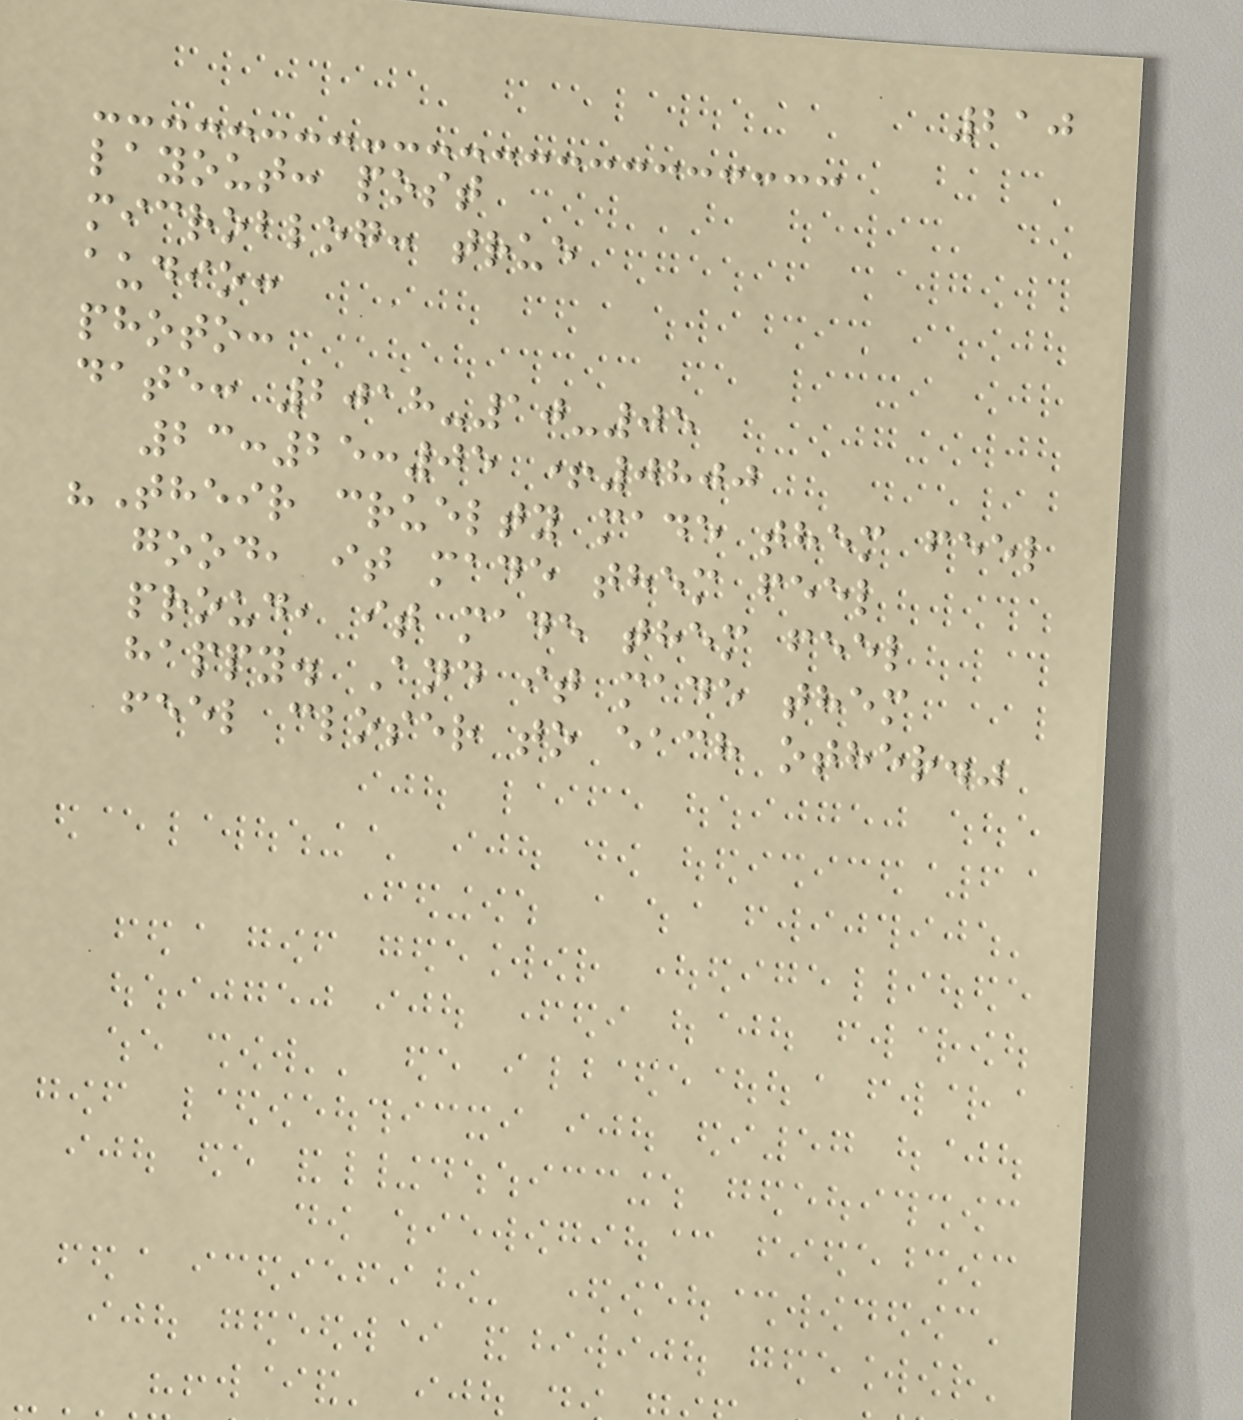210
layout: post
microblog: true
audio:
photo:
date: 2018-10-05
23:25:05 +0800
"Their cruelty made them feel
good, it made them feel
proud, it made them feel
happy. And it made them
feel closer to each other."
